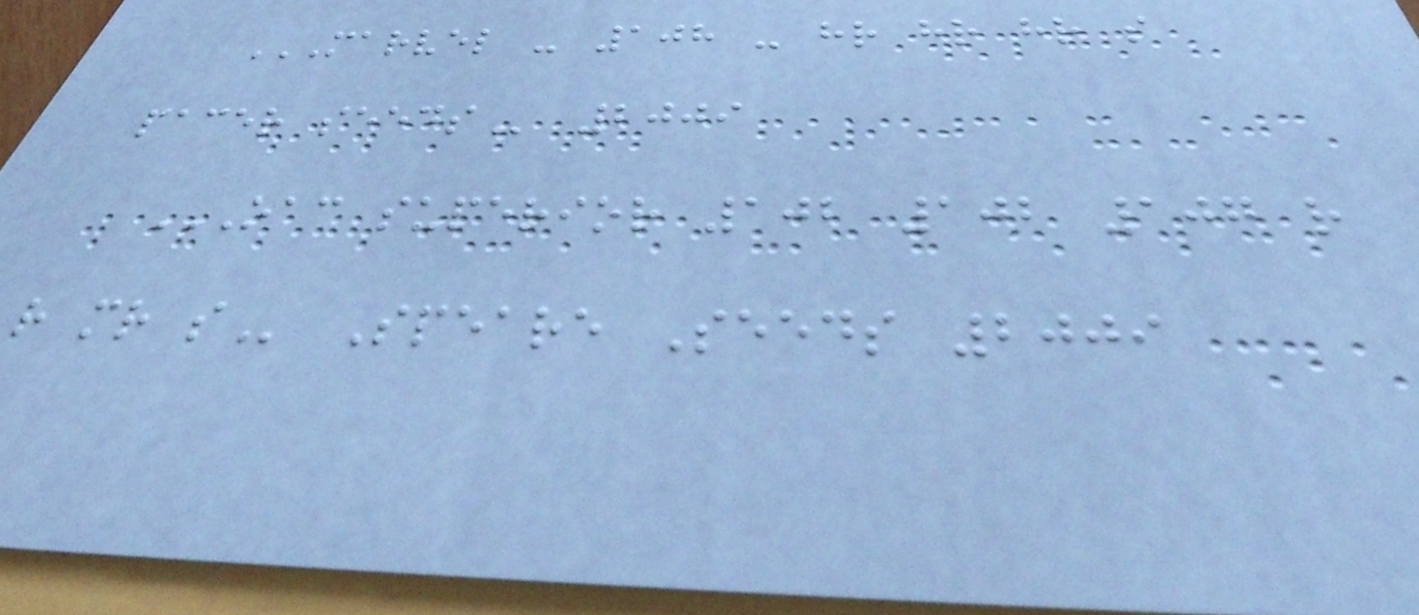MARVEL - 108 - HR HR HR S
PACER SEEDS 2009
OAC SUPERIOR 102 102 107 R
R MR S Speare Seeds 2009
